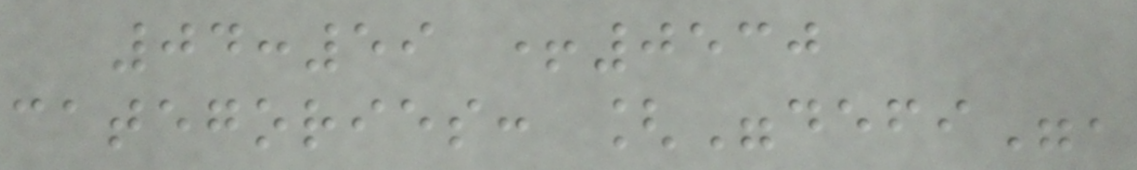04:59 +0530
categories: ["defi",
